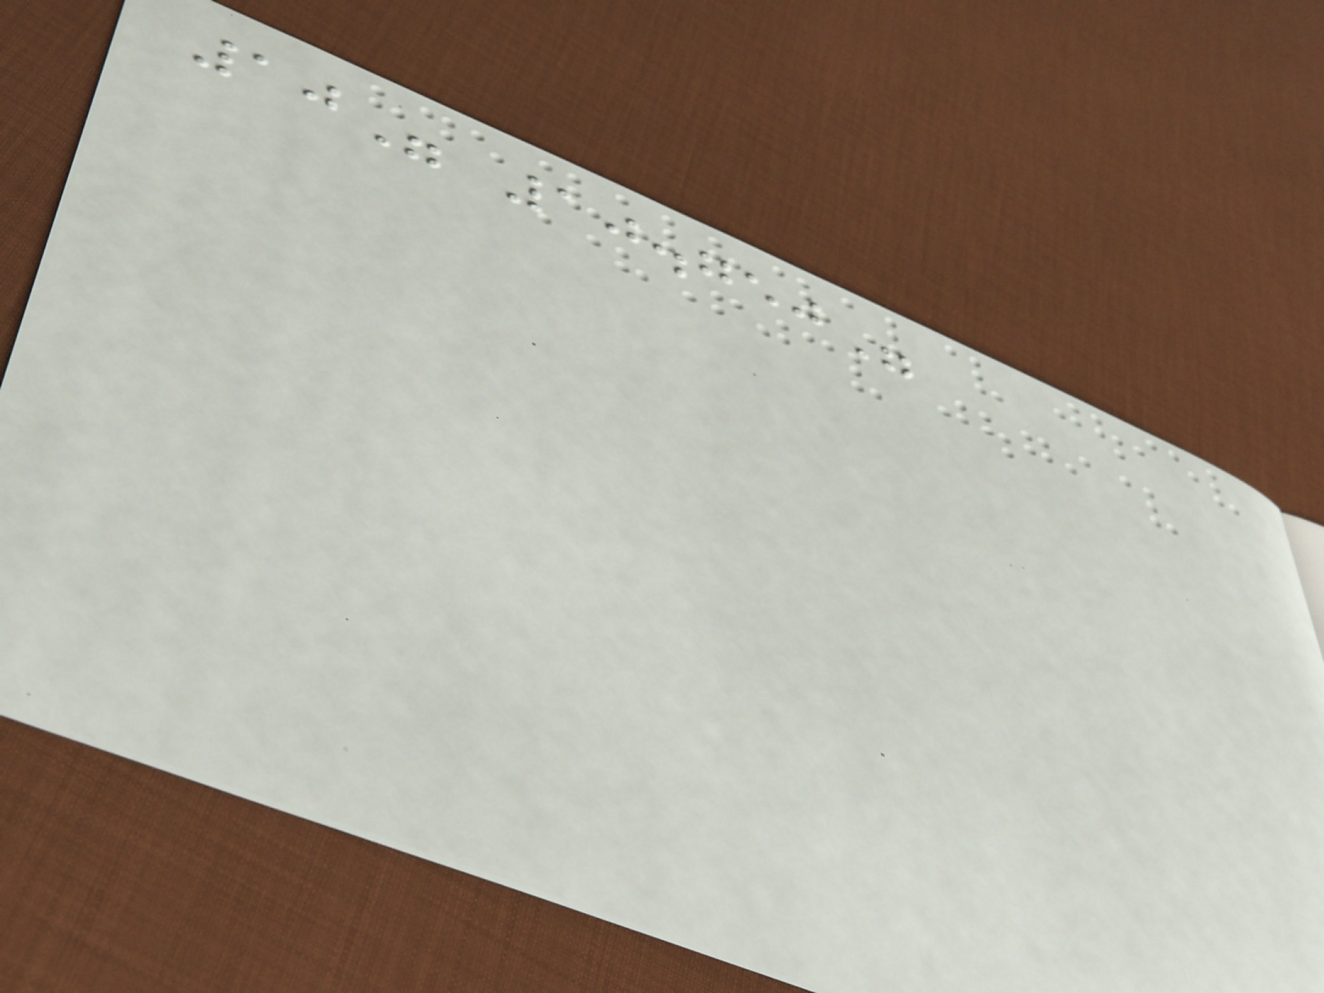10" 10.750"
